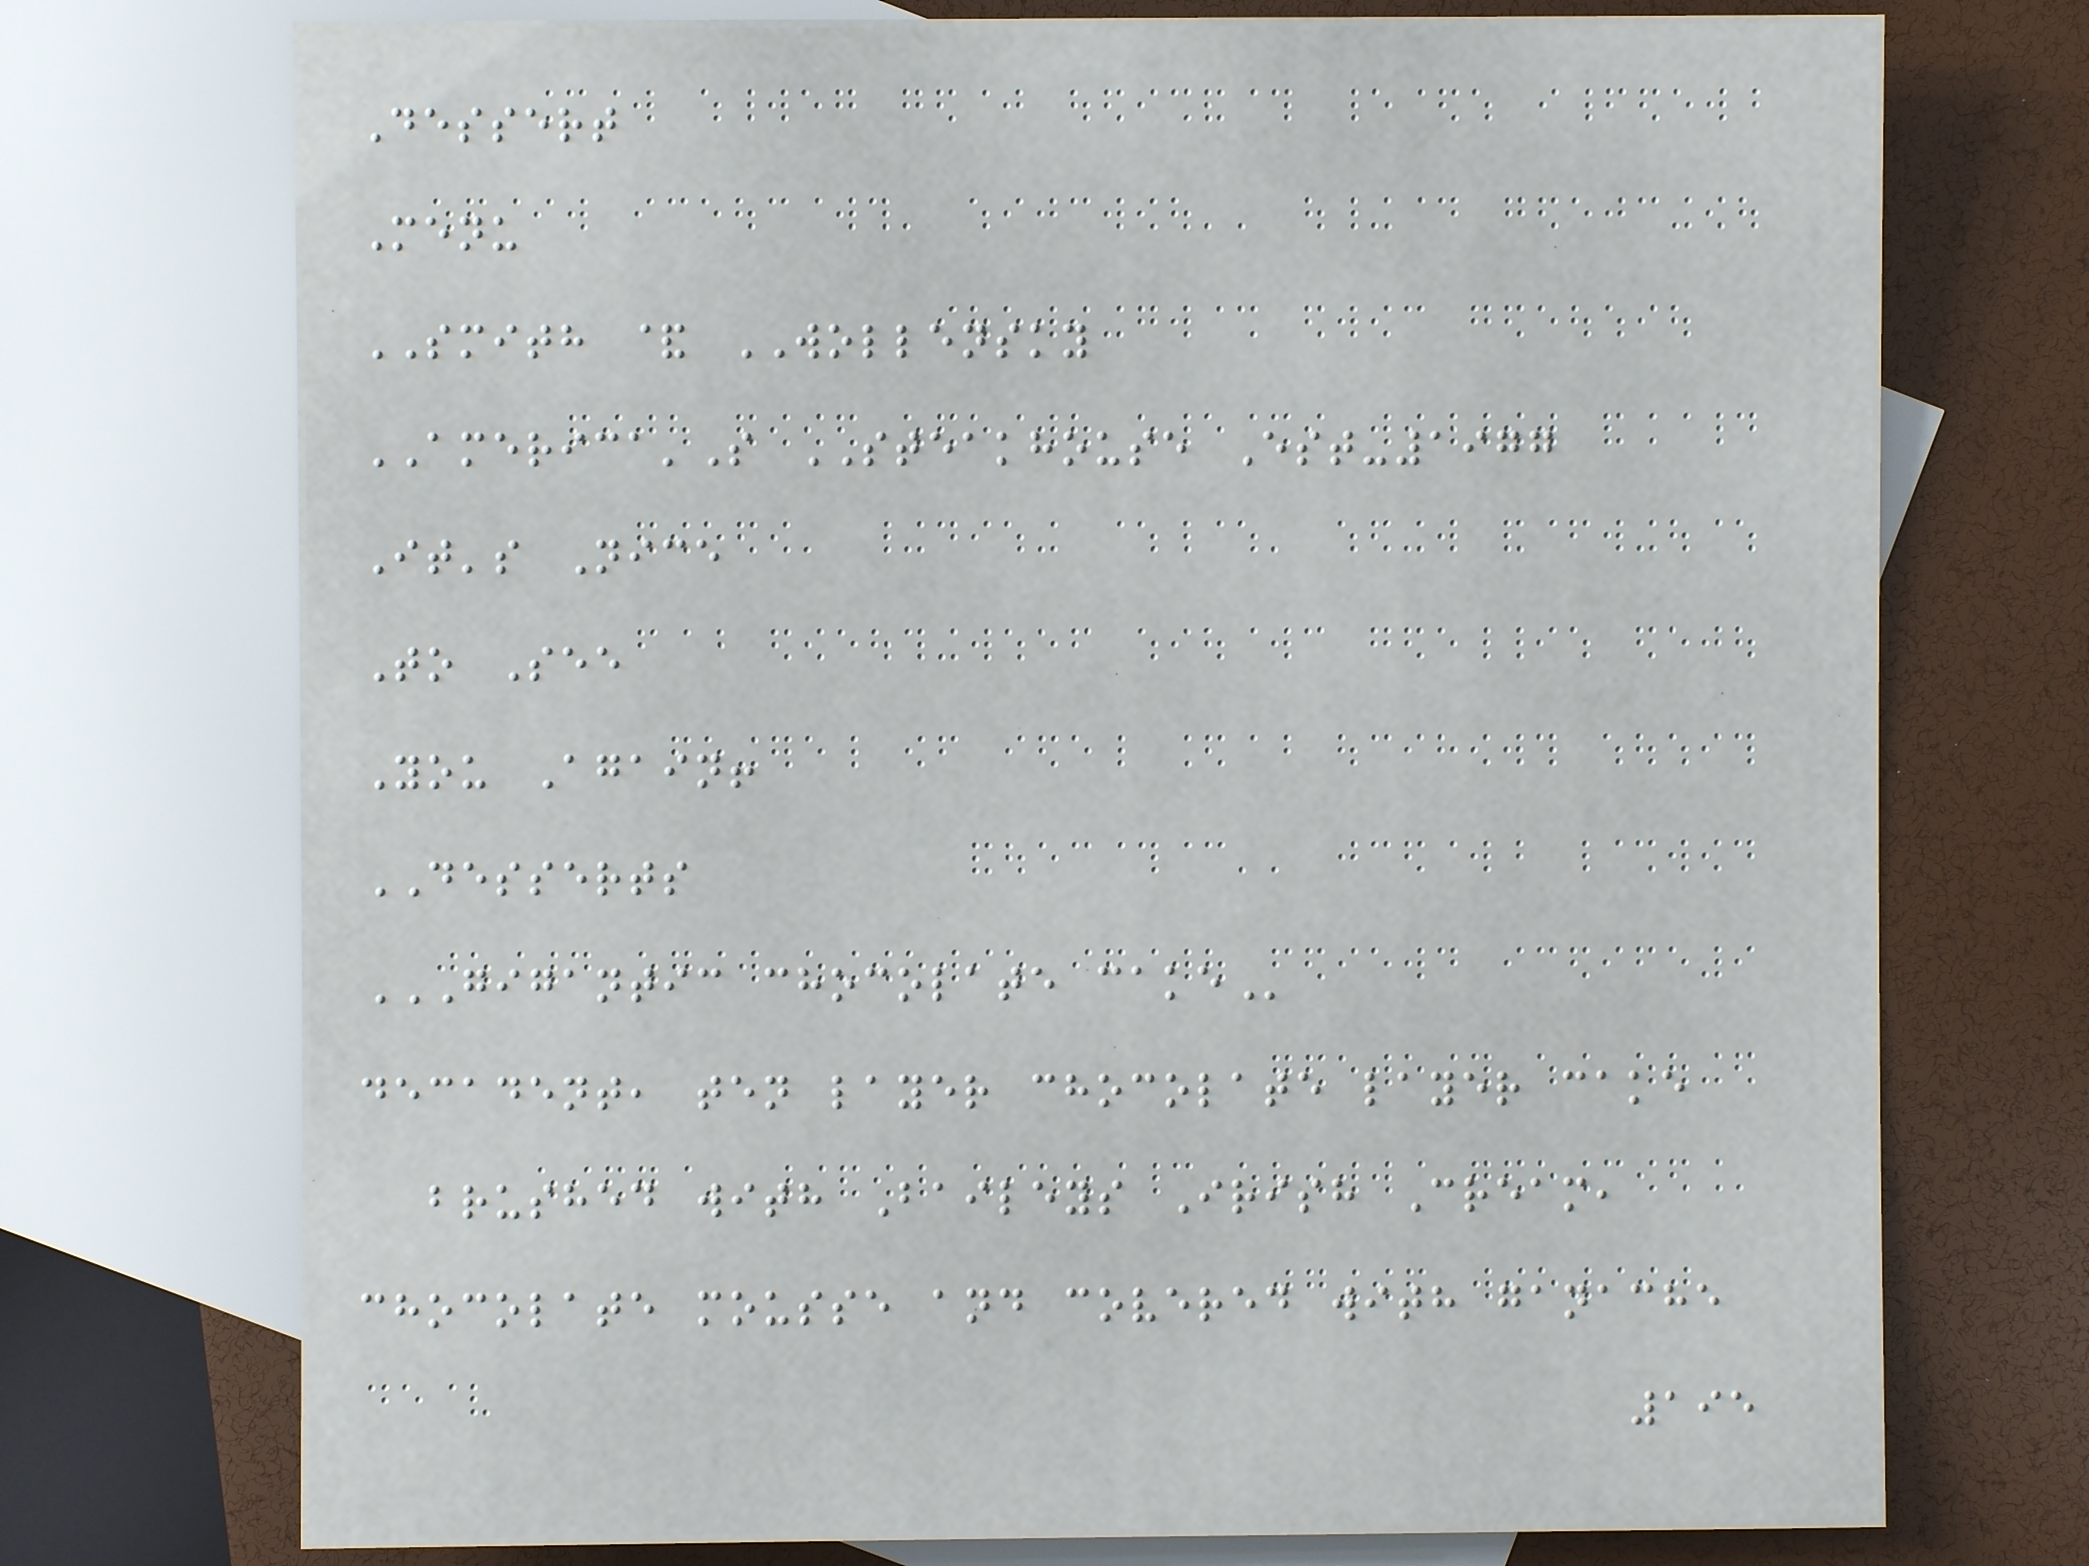Dessert
Menu
SMITH & WOLLENSKY
AMERICA'S STEAKHOUSE Est-1977
It's Nice
To See
You Again!
DESSERTS
GIGANTIC CHOCOLATE CAKE
decadent, ten layer chocolate layer cake
brushed with Baileys Irish Cream,
chocolate mousse and covered with ganache
195
